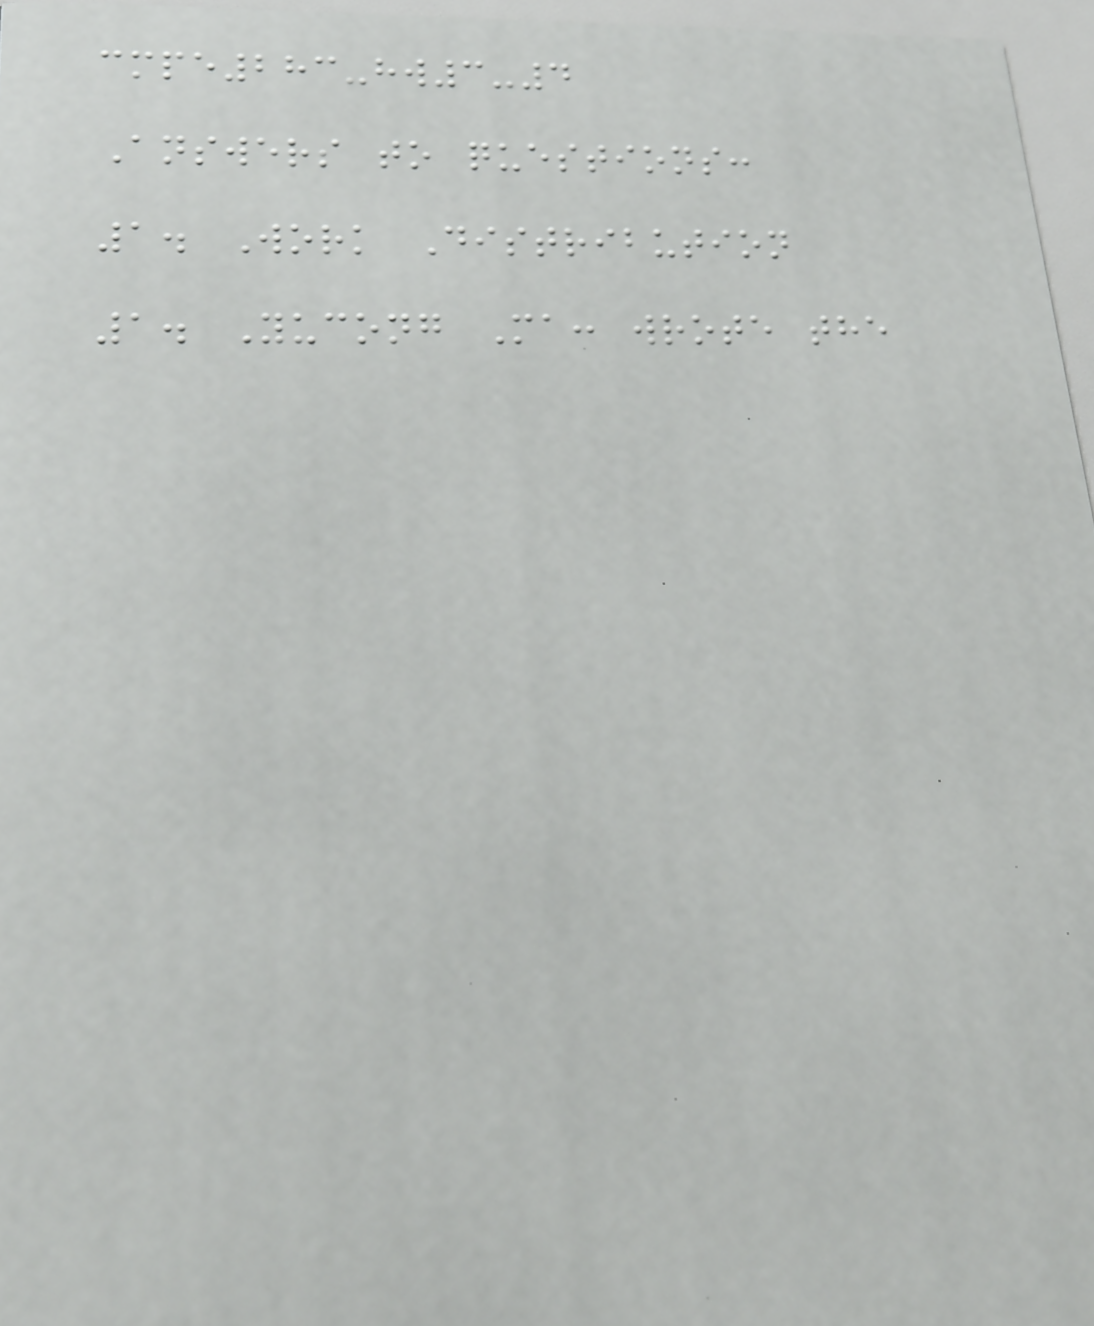cmpe283-hw3-4
Answers to questions:
1. Work Distribution
1. Yucong Ma: wrote the
